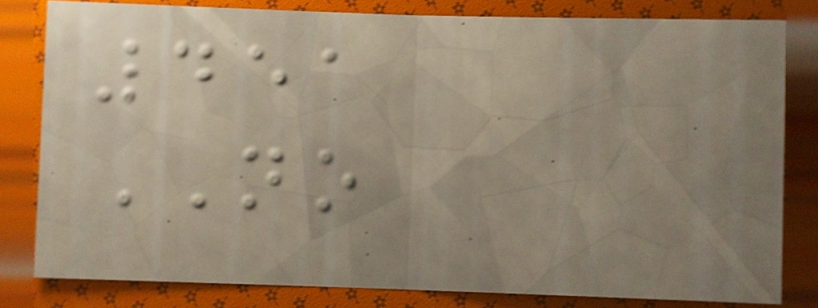451
NO
